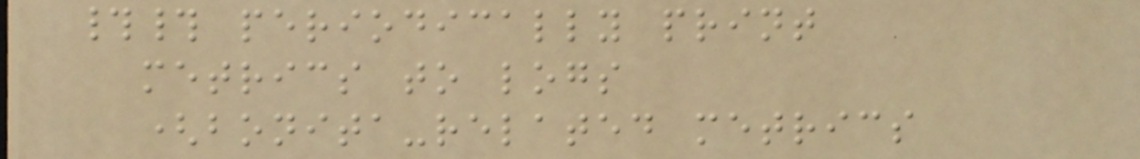## periodically print
metrics to logs
(bonita-related metrics
